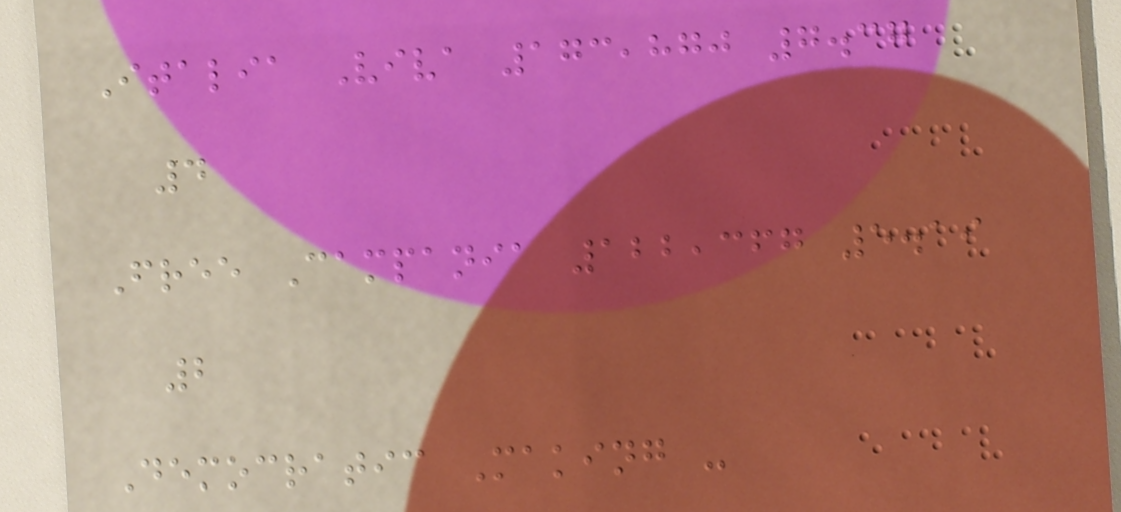Italia Viva 173,870 7.37
4
Free Campania 122,367 5.19
2
Democratic Making -
